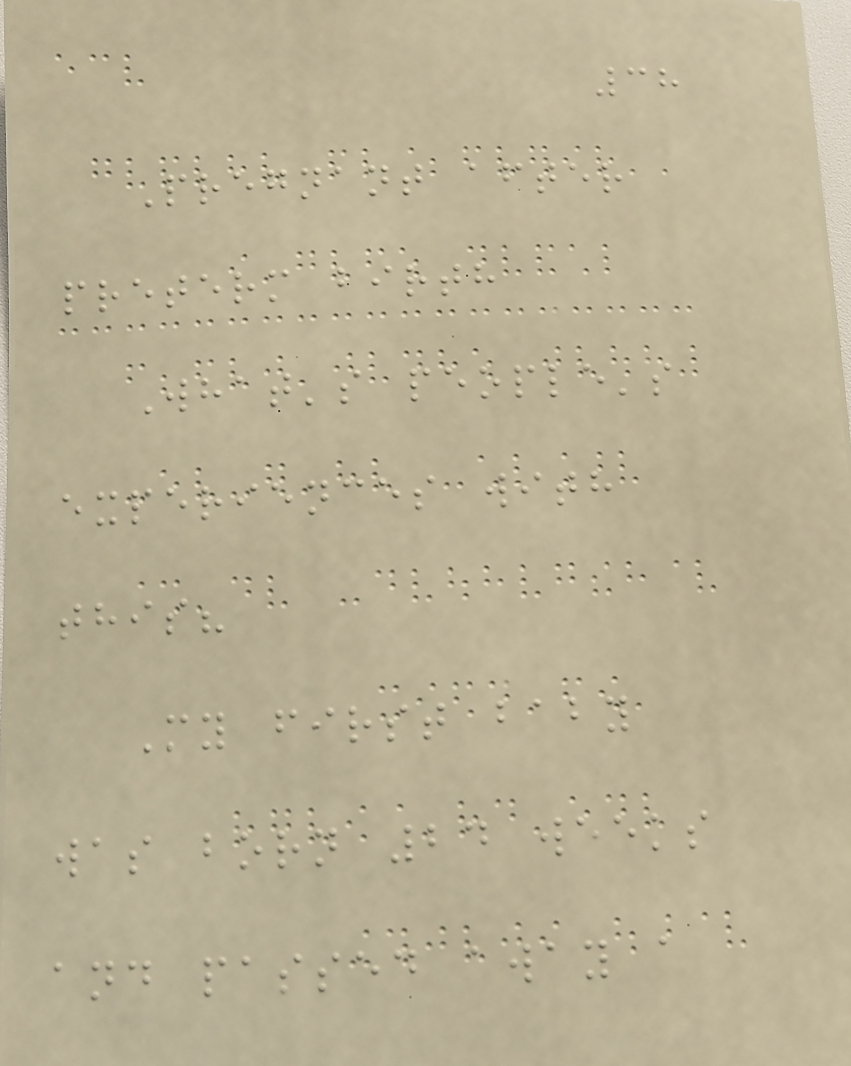38
Pregnant after
preterm birth
What's people's
experiences with
this?
My first baby
was born 24 weeks
and passed away a
